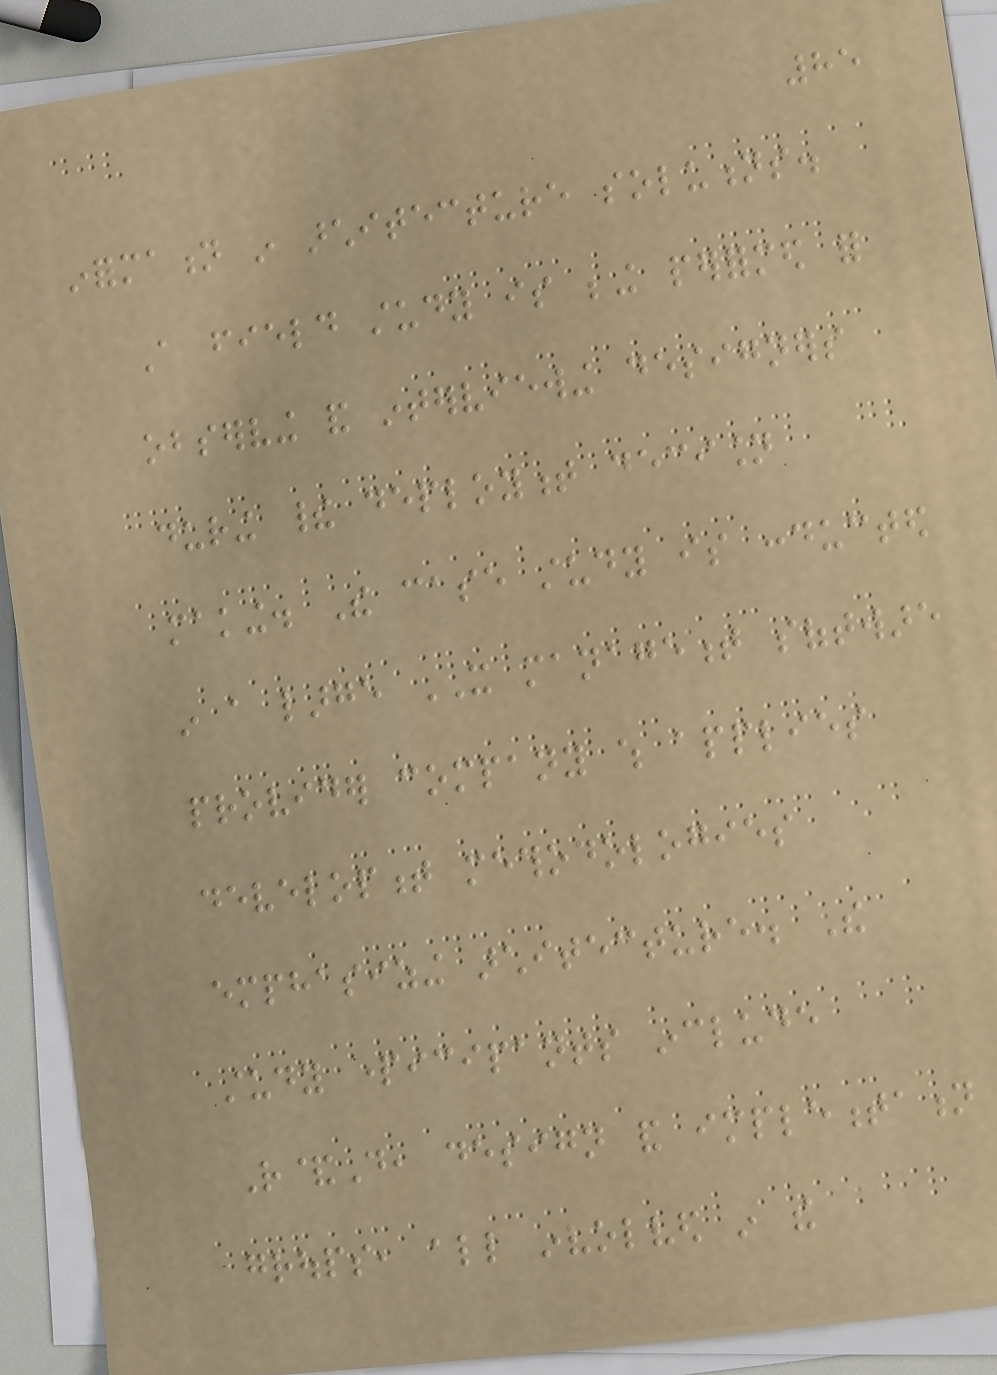85
information in architecture solutions.
A field study is being performed for
observing and interviewing designers
during their deployment decision
making. The case study is conducted
in a large IT management software
provider company which applies
development methodologies
emphasizing architecture. The
study participants include
R&D, design and implementation
groups, all involved in the
